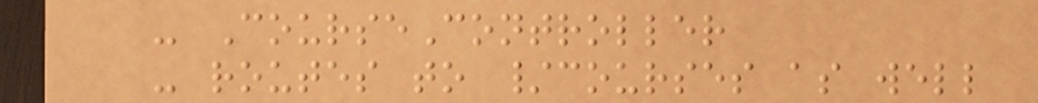- CourseController
- routes to /courses as well
